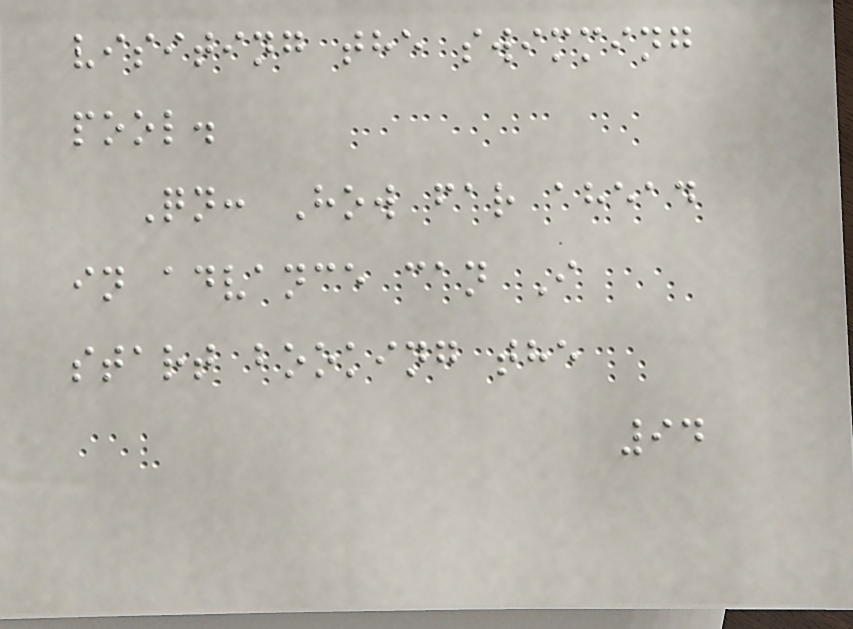visiting the swimming
pool.
Qn: How far ahead
in advance can I
start booking the
94
